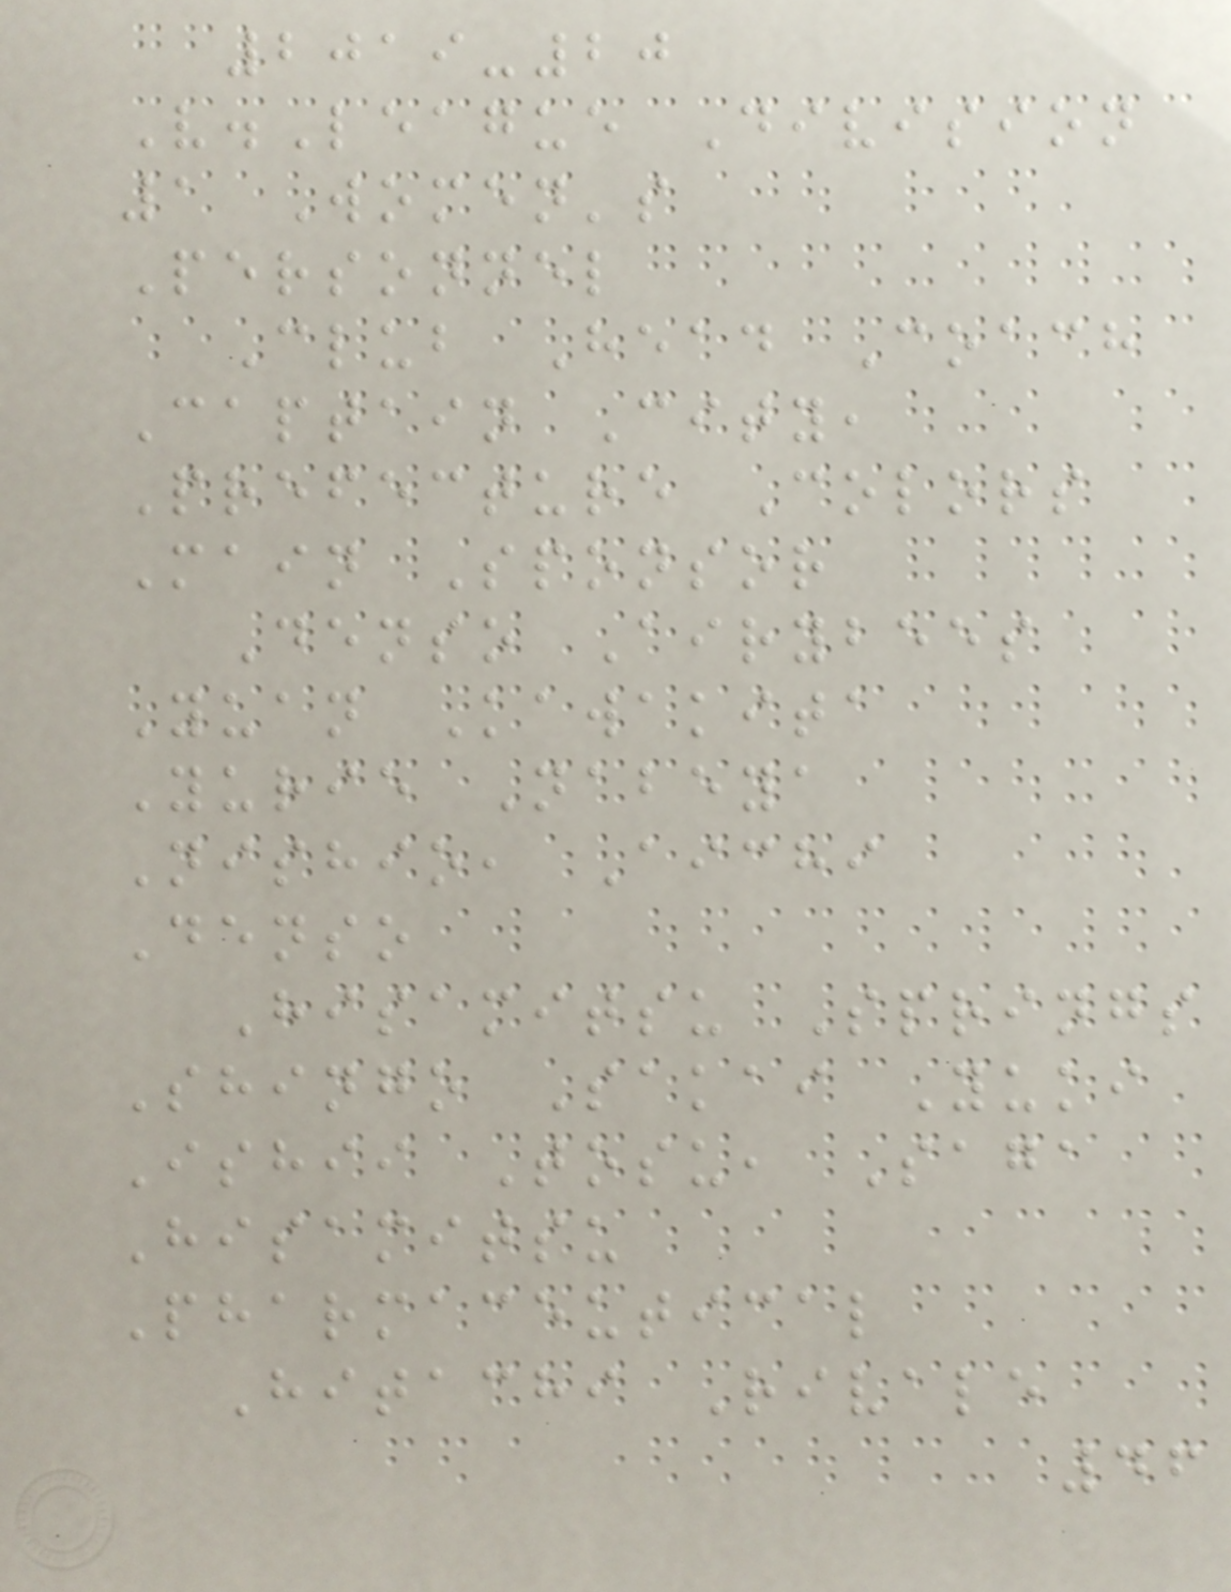2019-20
V.League Division
1 Women's
Personnel
Club Head Coach
Captain City,
Prefecture Colors
Main Sponsor
Denso Airybees
Yuan Kawakita
Yurie Nabeya
Nishio, Aichi
Denso
Hisamitsu Springs
Shingo Sakai Yuki
Ishii Tosu, Saga
Hisamitsu
Pharmaceutical
Hitachi Rivale
46
